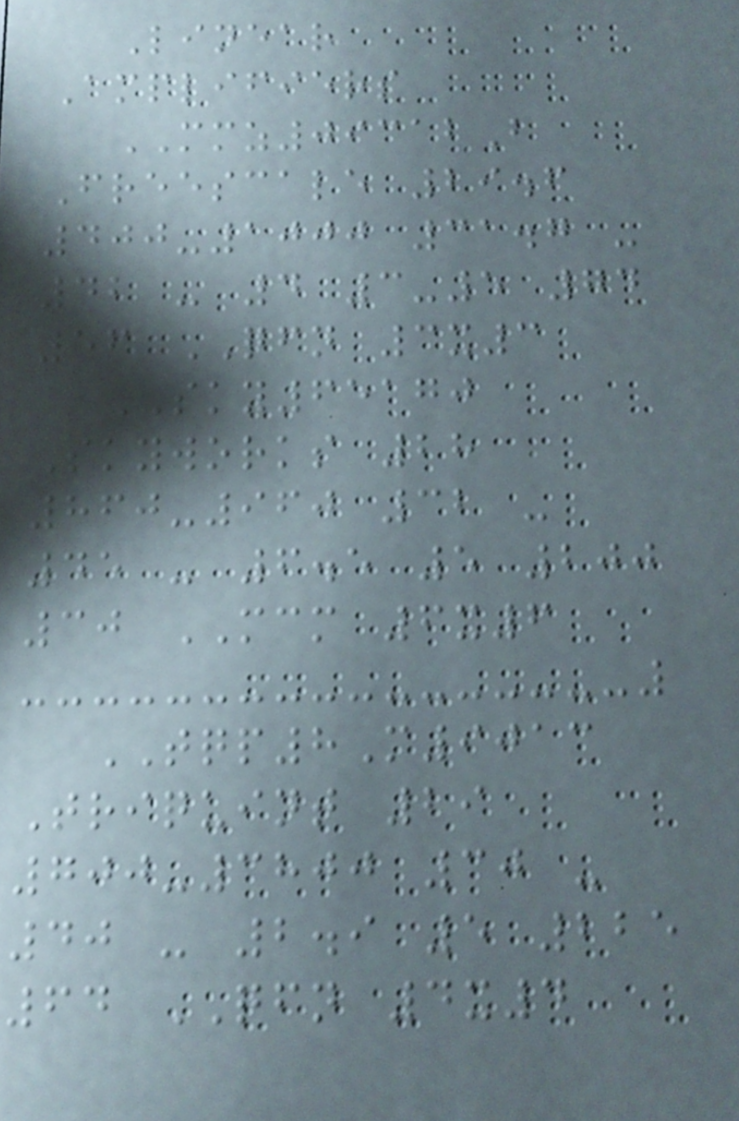Linear
Amplifiers
MMZ09312B
Freescale 29.6
400-1000 31.7 -
42 - 4 3-5 74
56 QFN 3x3
SKY65170
Skyworks 28
860-960 32 -
45 - 6.5 5 200
30 MCM 6x6
TQP8M9013
Triquint 29
700-3800 30 -
40 - 2.9 5 225
64 QFN 4x4
